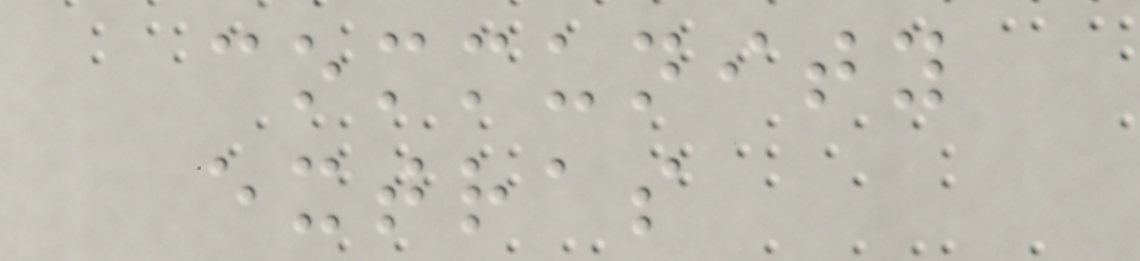community
extras
